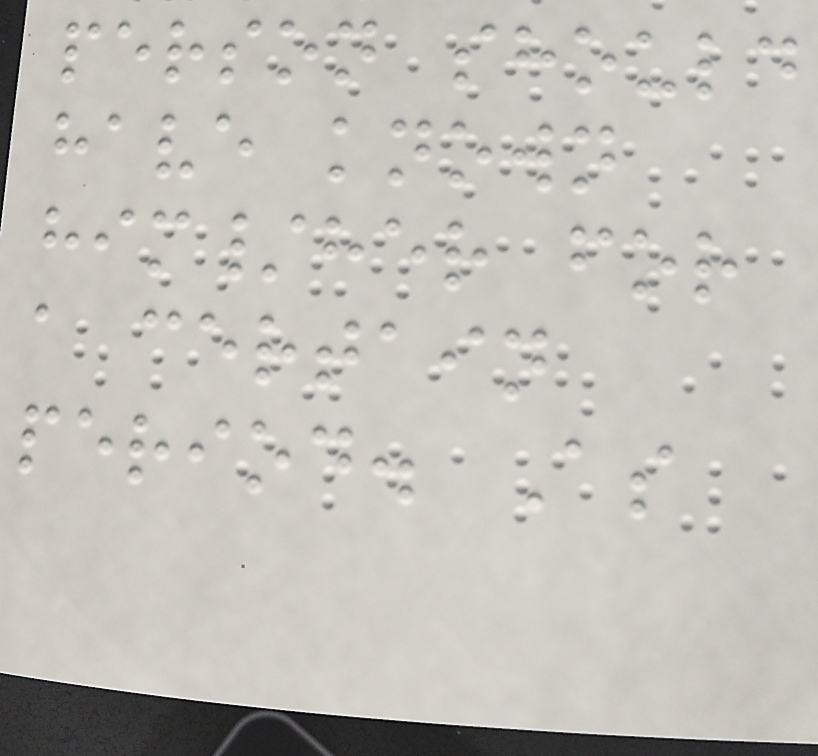person should
have known
him/her for
a certain
period. As
